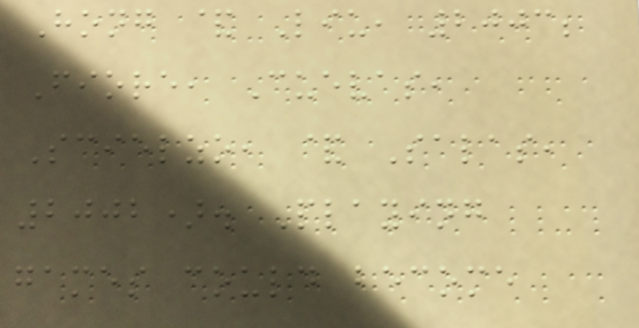Hong & Liu, 2003;
Fiore, Cuevas,
Scielzo, & Salas,
2002). Playing
games could become
